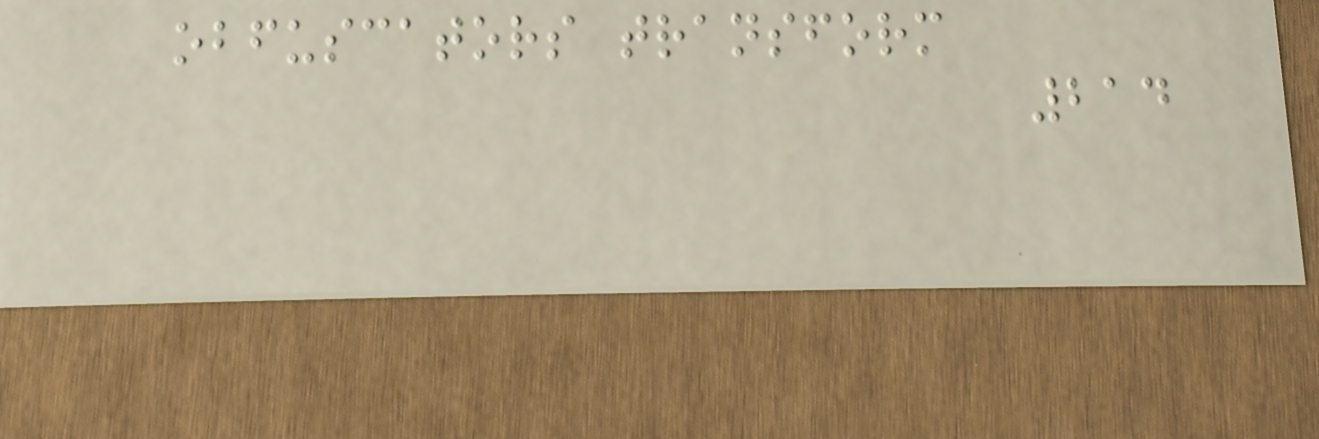obfuscators transform
214
